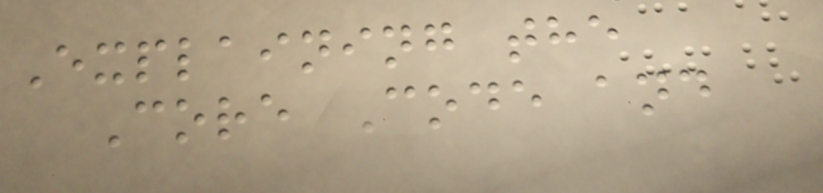Explaining the
Core Code and
